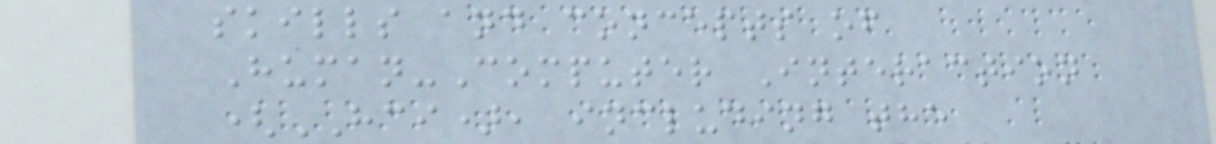skills and concepts of
Human-Computer Interaction
(HCI), including the
